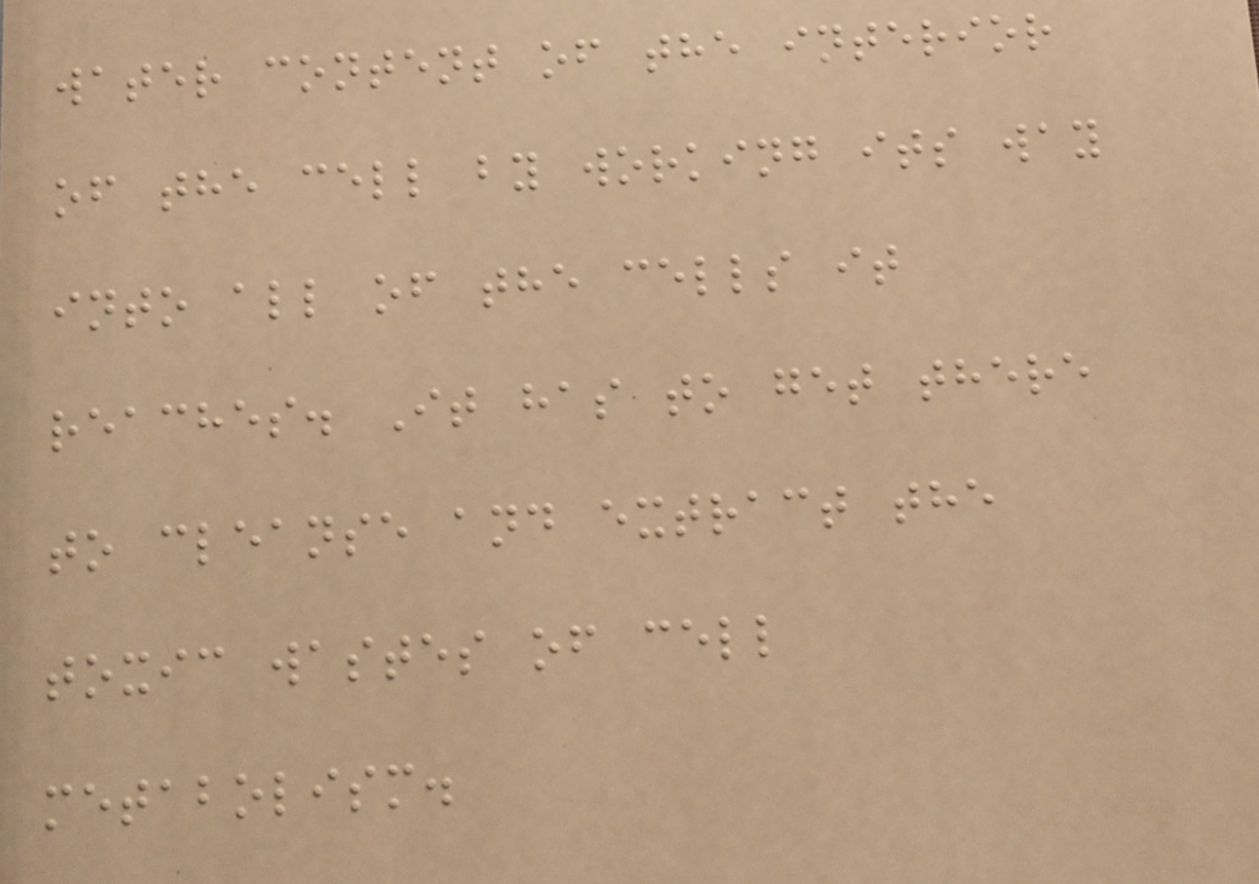water content of the interior
of the cell by working its way
into all of the cells it
reaches. It has to get there
to cleanse and extract the
toxic wastes of cell
metabolism.
